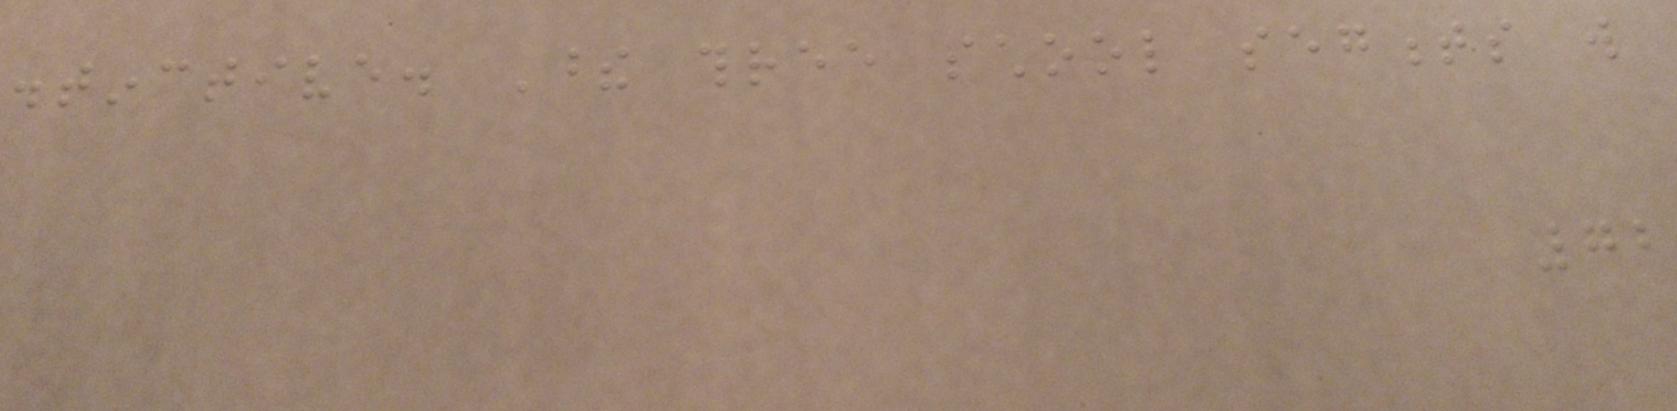distinctive. These three school segments will
72
